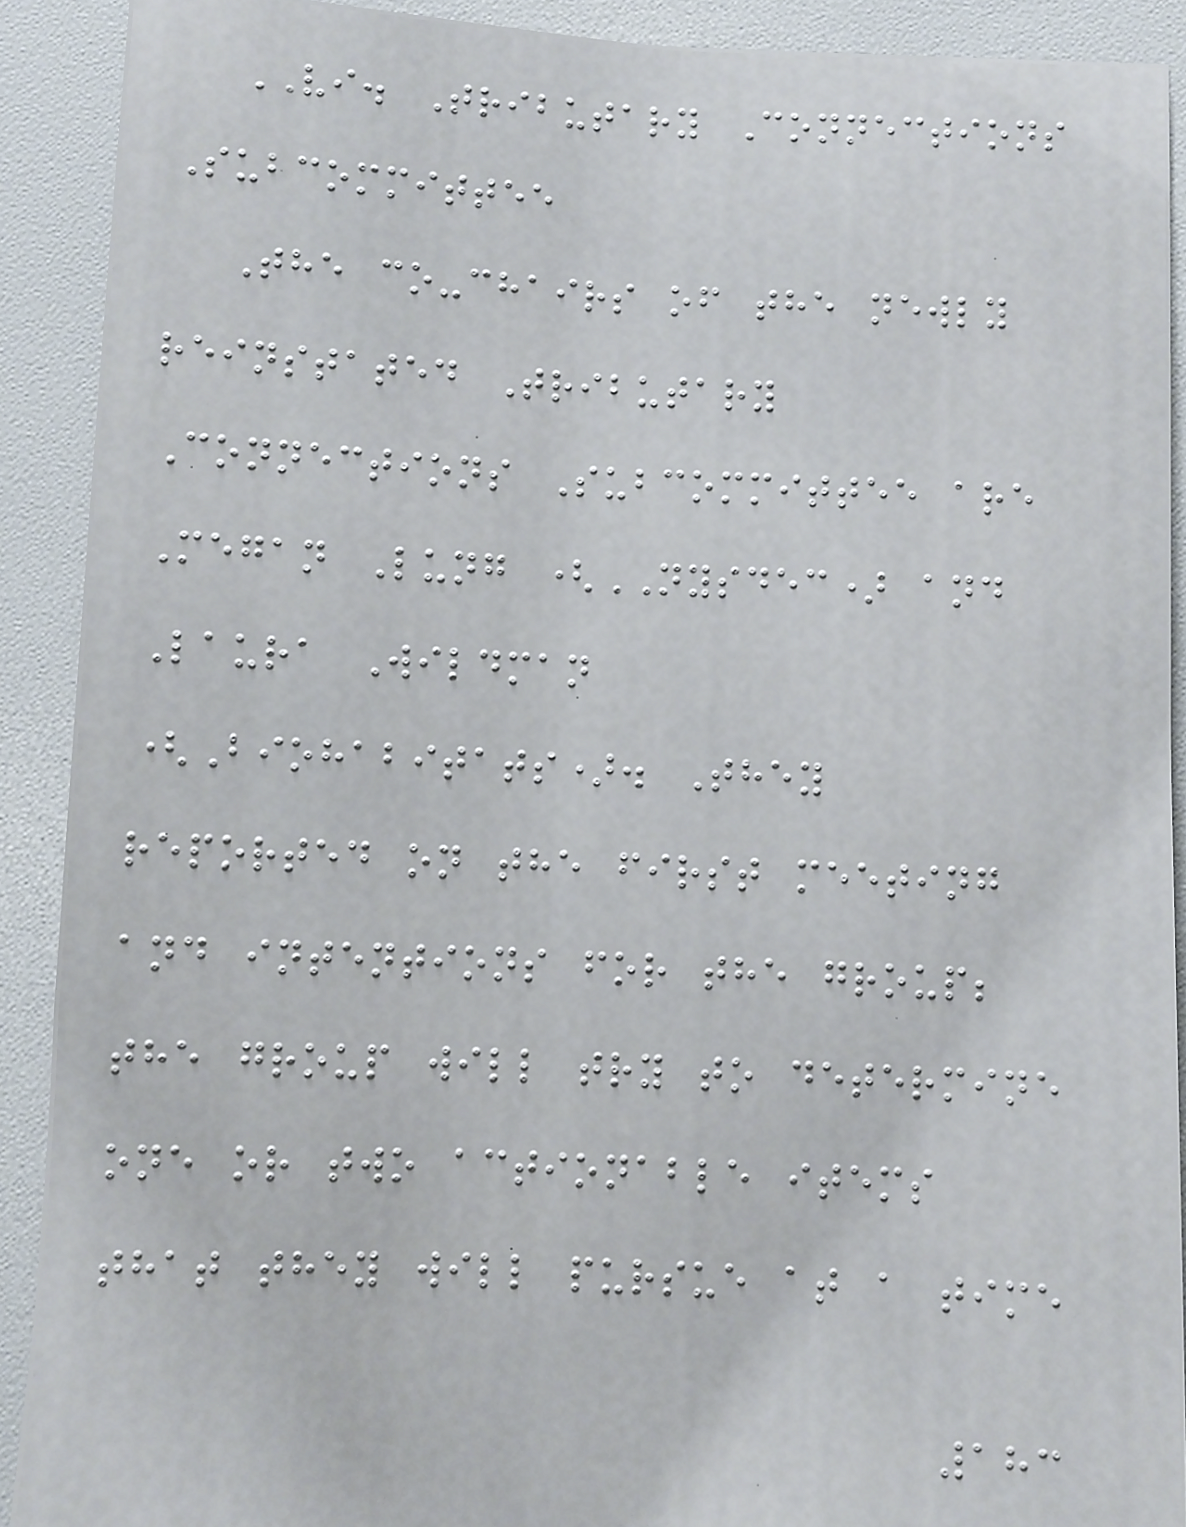VI. Tributary Connections
Subcommittee
The co-chairs of the newly
reinstated Tributary
Connections Subcommittee are
Megan Lung (NYSDEC) and
Laura Wildman
(Biohabitats). They
reported on the first meeting
and intentions for the group;
the group will try to determine
one or two actionable items
that they will pursue at a time
183
